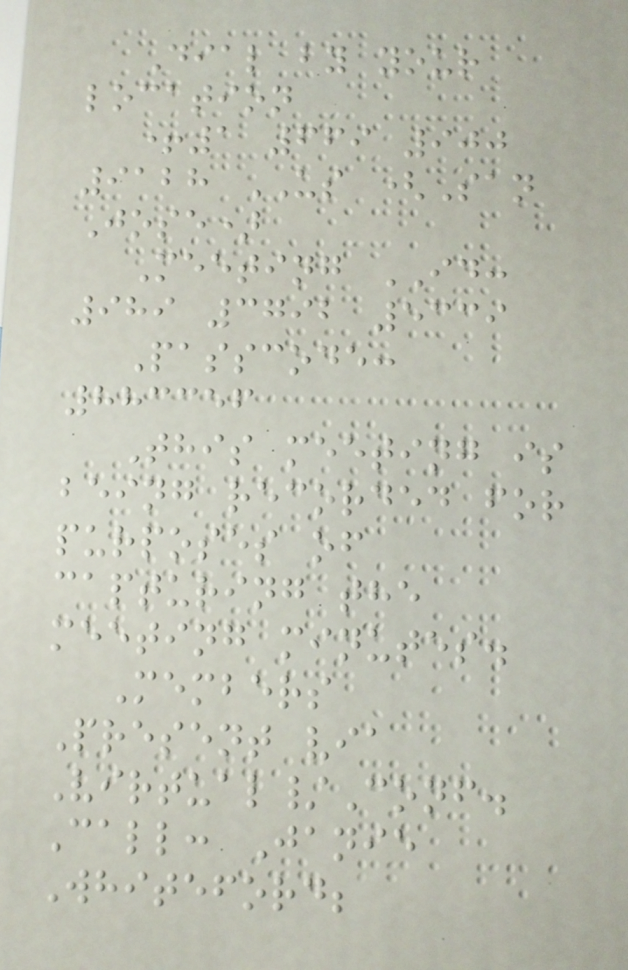Dial by your
location
+1 669 900
9128 US (San
Jose)
Meeting ID:
989 3792 5339
Passcode:
883356
This meeting is
being recorded for
purposes of
capturing the
meeting minutes.
Members
Present via
Virtual/Conf.
Call: Janie
Whiteford;
